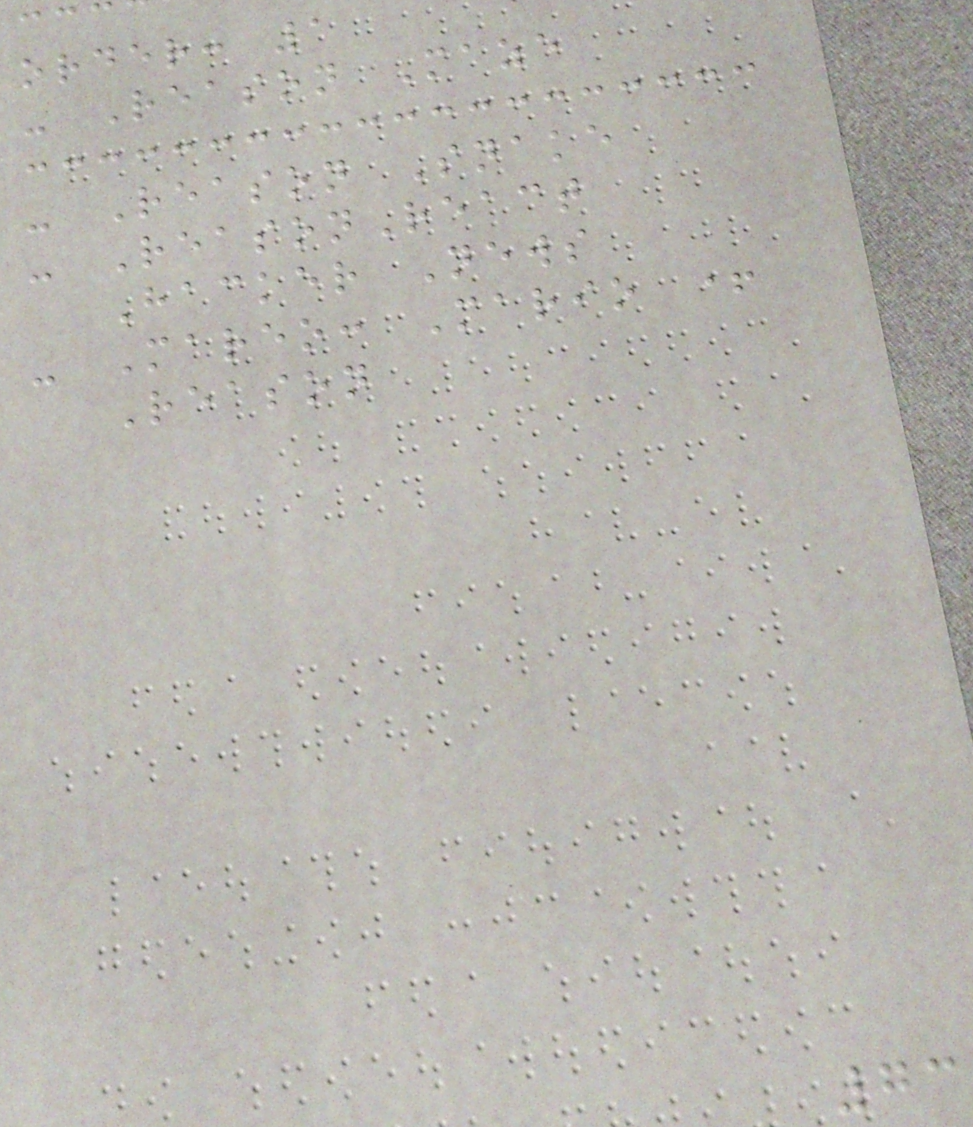order: 1
- Reason Maze
- Reason Snake
- ReasonReact
Hacker News
- Mareo: Mario +
Reason
73
